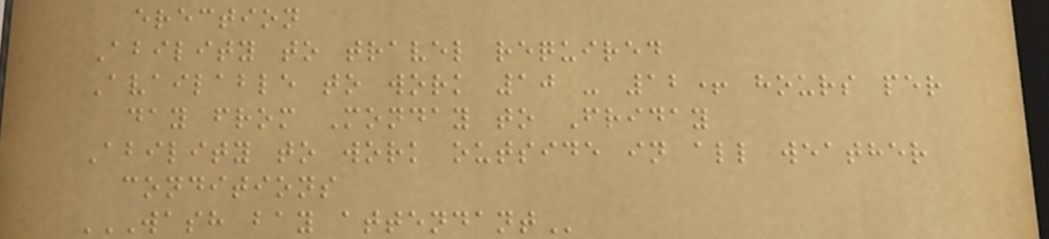erection
Ability to travel required
Available to work 10 - 12+ hours per
day from Monday to Friday
Ability to work outside in all weather
conditions
WASH BAY ATTENDANT
